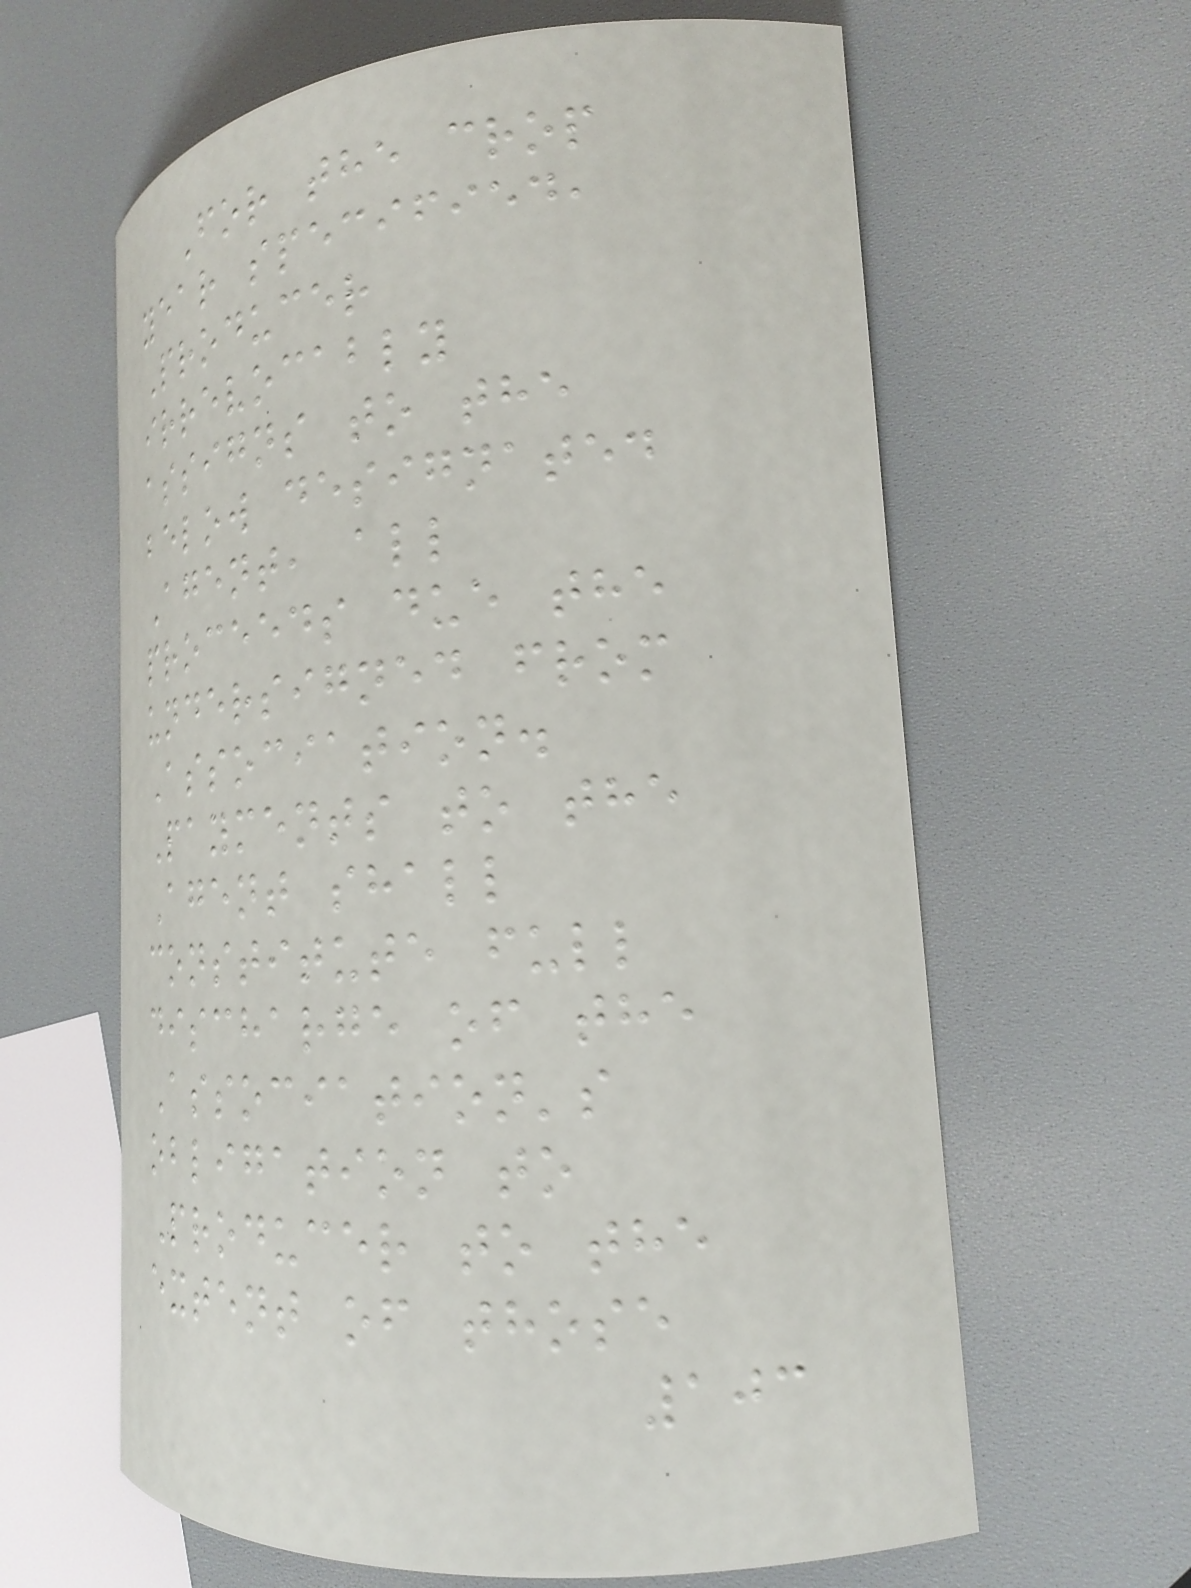For the crop
year specified,
Producer
irrevocably
assigns to the
below designated
Agent, all
proceeds due the
undersigned from
Association.
Payments to the
Agent shall
constitute full
discharge of the
Association's
obligation to
Producer to the
extent of those
103
